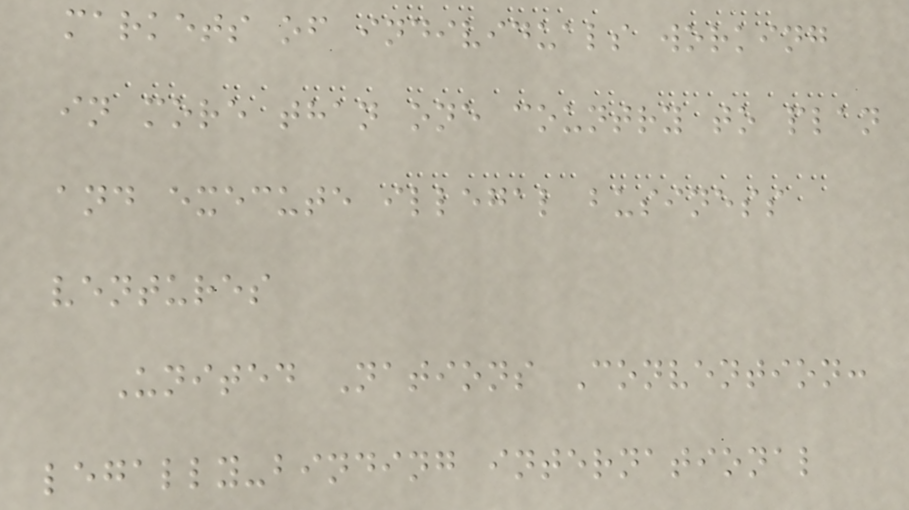markets of individuals working
in more than one country to plan
and execute illegal business
ventures
United Nations Convention:
legally-binding international
